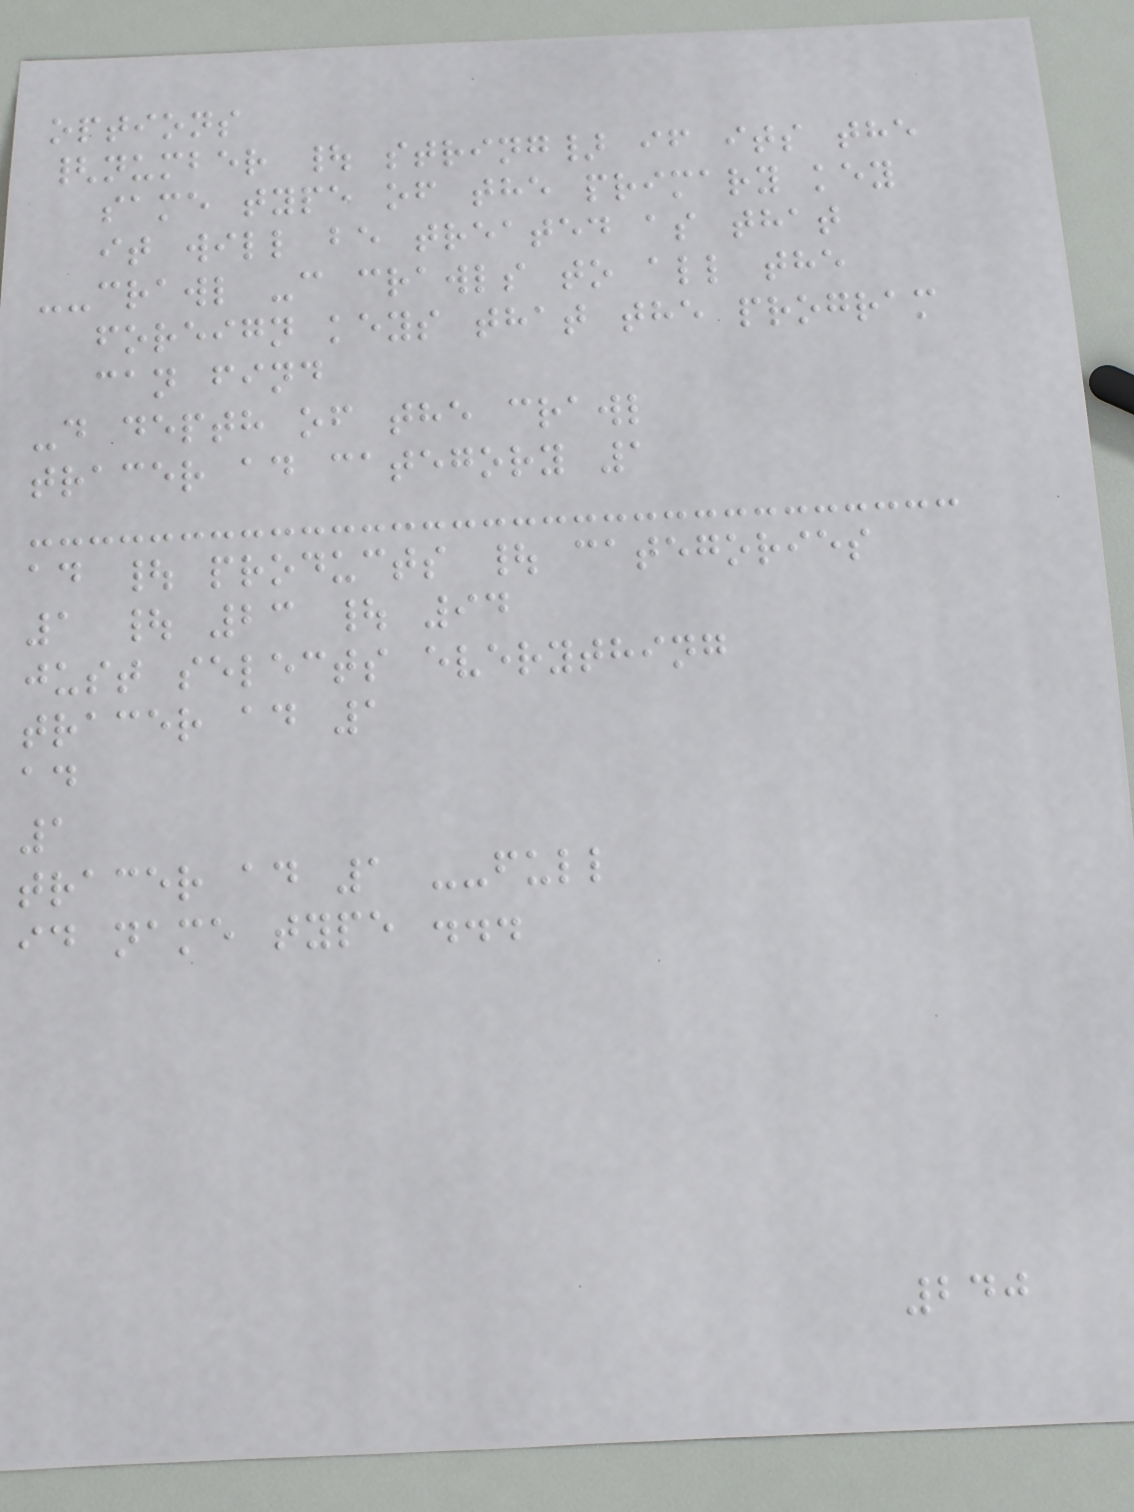options
{number | string} if its the
same type of the primary key
it will be treated as that
--crawl -c crawls to all the
foreign keys that the program
can find
-d depth of the crawl
tracer ad category 1
ad | products | categories
1 | 23 | 94
just selects everything
tracer ad 1
ad
1
tracer ad 1 --full
id name type ...
240
